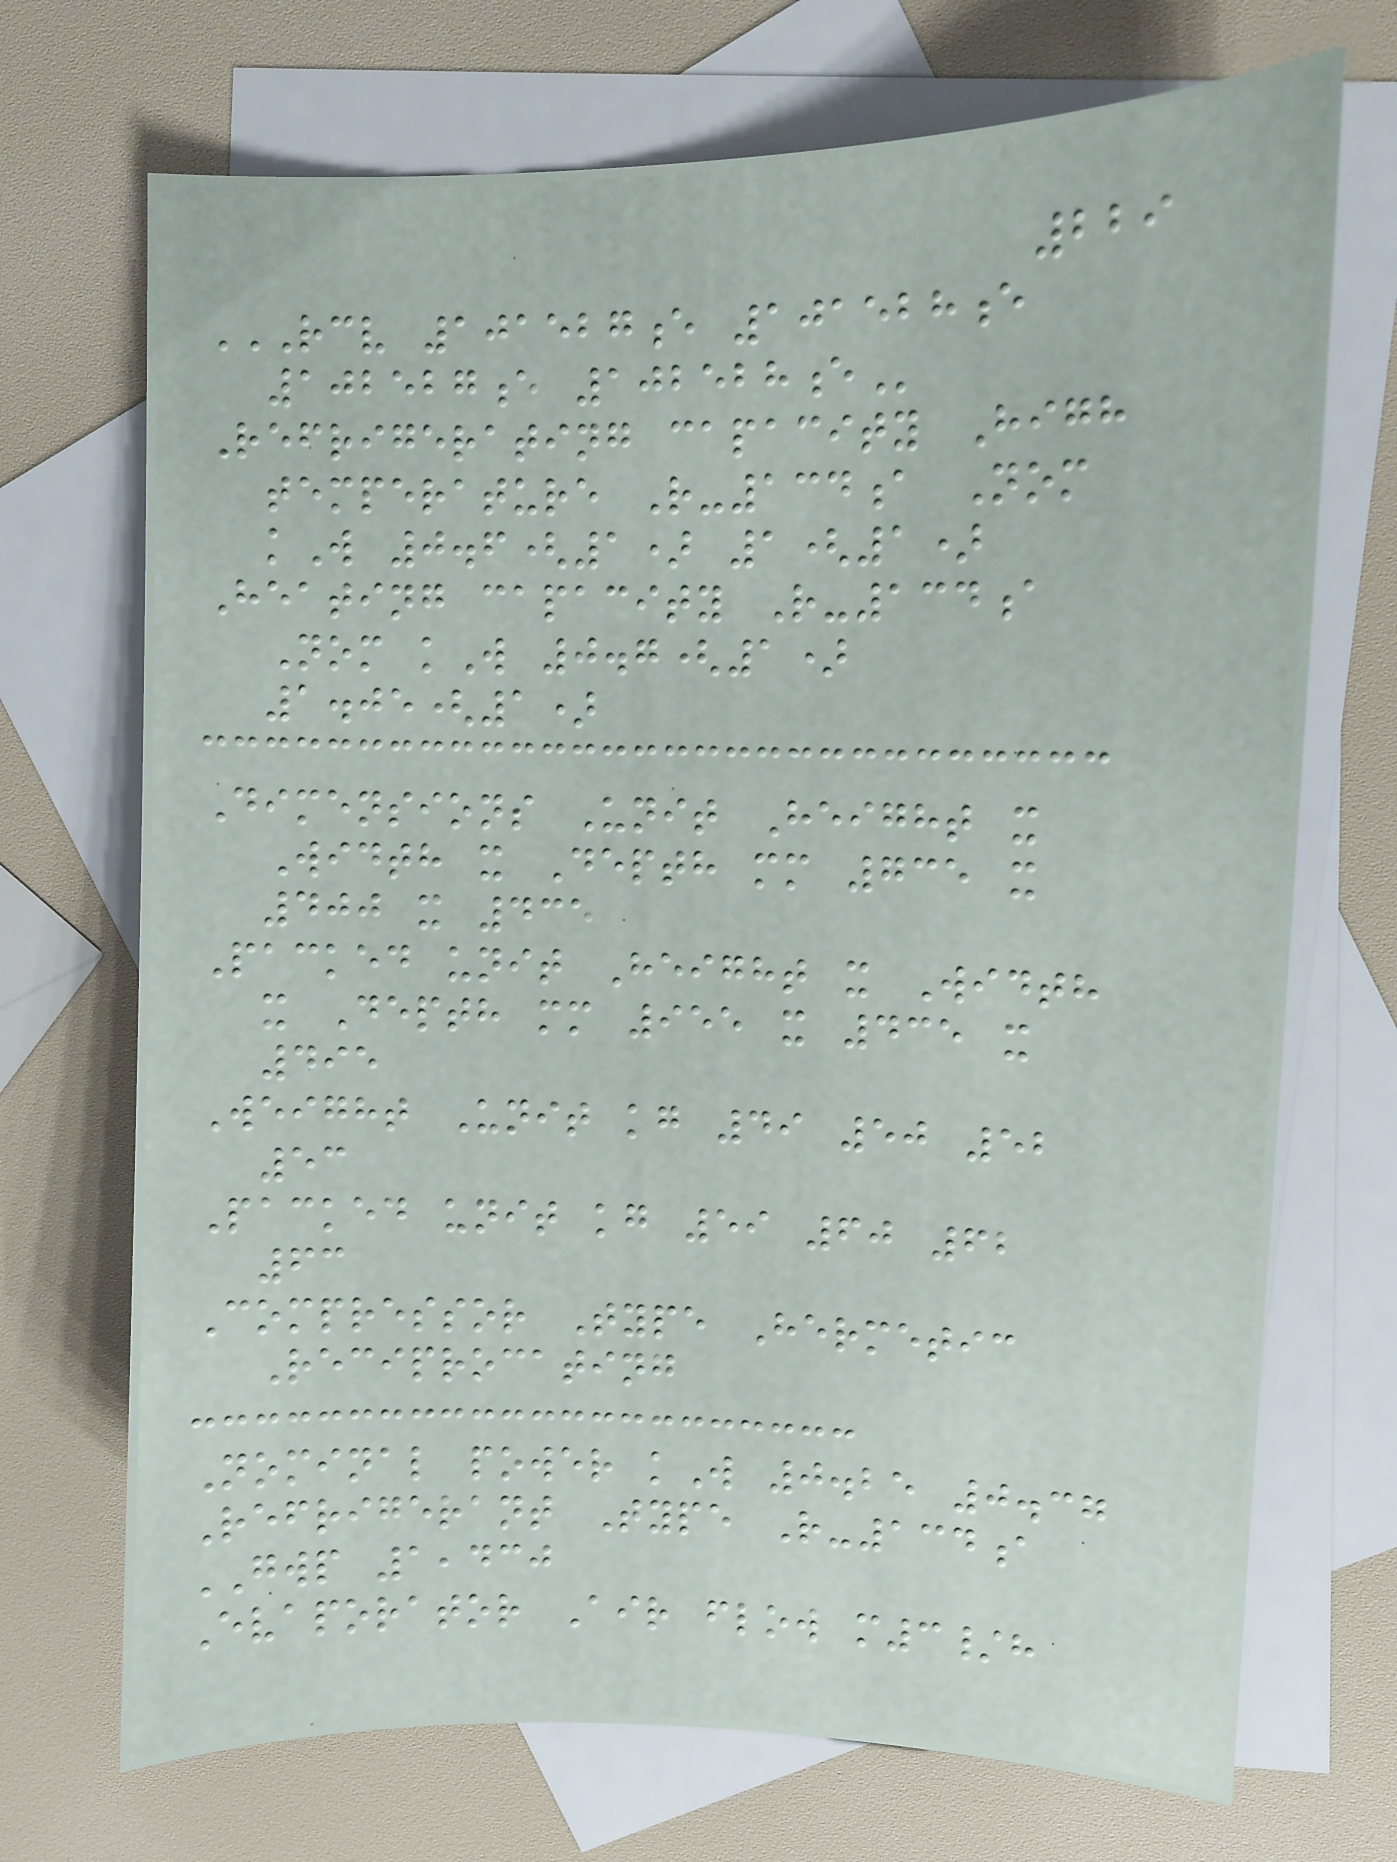229
RCV 101527E 101528E
102527E 102528E
Refrigerating capacity High
temperature R-134a Nom
kW 0.6(1) 1(1)
Heating capacity R-134a
Nom kW 0.7(1)
1.05(1)
Dimensions Unit Height x
Width x Depth mm 735 x
400 x 435
Packed unit Height x Width
x Depth mm 955 x 435 x
495
Weight Unit kg 49 50 52
53
Packed unit kg 59 60 62
63
Compressor Type Hermetic
Reciprocating
Nominal power kW 0.25 0.37
Refrigerant Type R-134a
GWP 1,430
Evaporator Air flow m3/h
